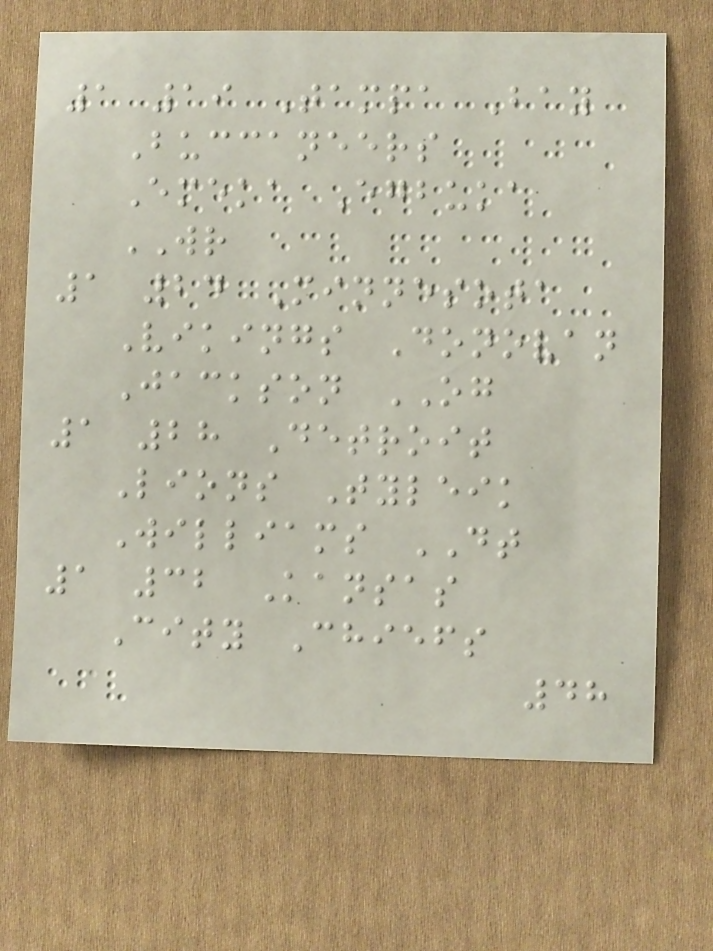1 19 Tampa Bay
Buccaneers
Emeka Egbuka
WR
1 24 Minnesota
Vikings Donovan
Jackson OG
1 28 Detroit
Lions Tyleik
Williams DT
1 32 Kansas
City Chiefs
48
